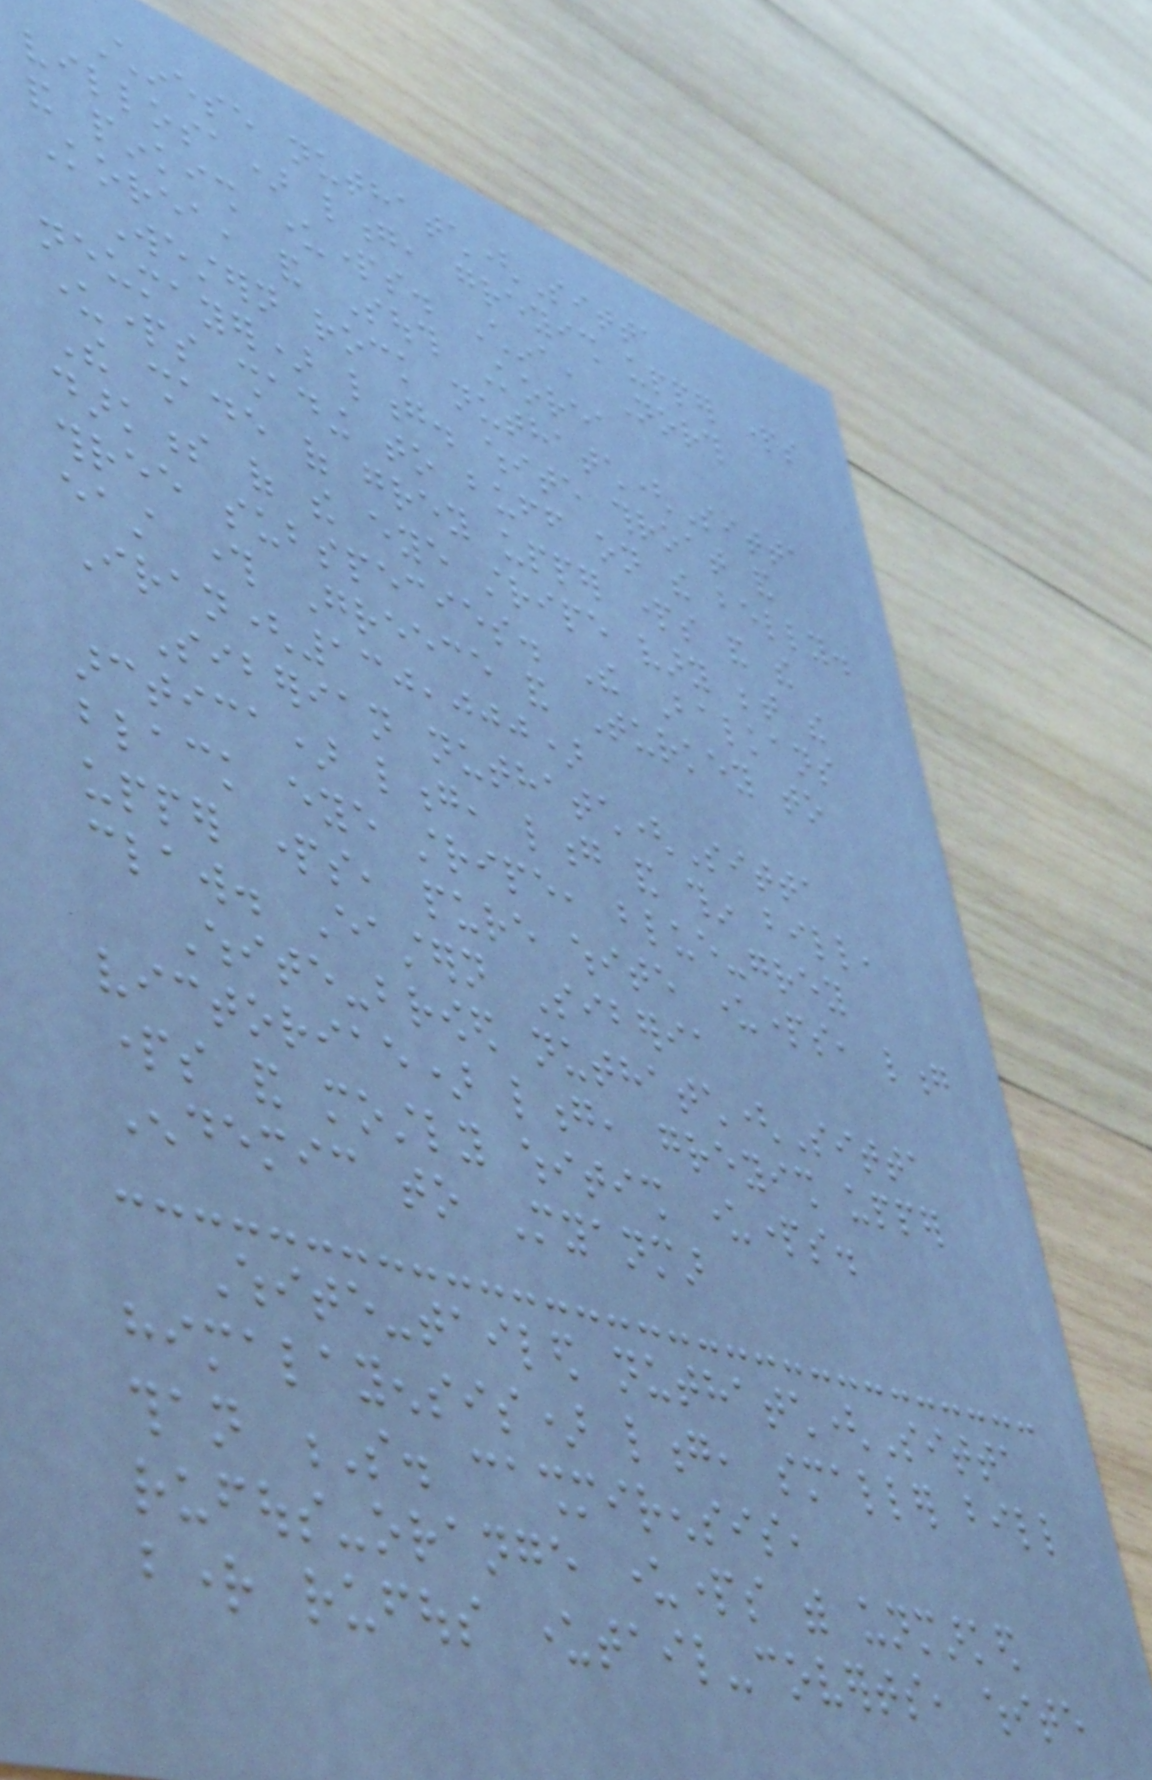Chinese nuthatch(Sitta
villosa) long, greyish upper parts
and pinkish underparts. China, North
Korea, and South Korea
Western rock nuthatch(Sitta
neumayer) long. white throat and
underparts shading to buff on the belly.
The shade of grey upper parts and the
darkness of the eye stripe vary between the
three subspecies. The Balkans
east through Greece and Turkey to
Iran(130,000)
Siberian nuthatch(Sitta
arctica) long, long and thin bill,
black eye stripe, blue-grey
upper parts, pure white underparts, long
claw. Eastern Siberia
White-browed nuthatch(Sitta
victoriae) long, greyish upper
parts and mostly whitish underparts.
Endemic to Myanmar
White-tailed nuthatch(Sitta
himalayensis) long, smaller bill
than S. cashmirensis,
rufous-orange underparts with unmarked
bright rufous undertail-coverts, white
